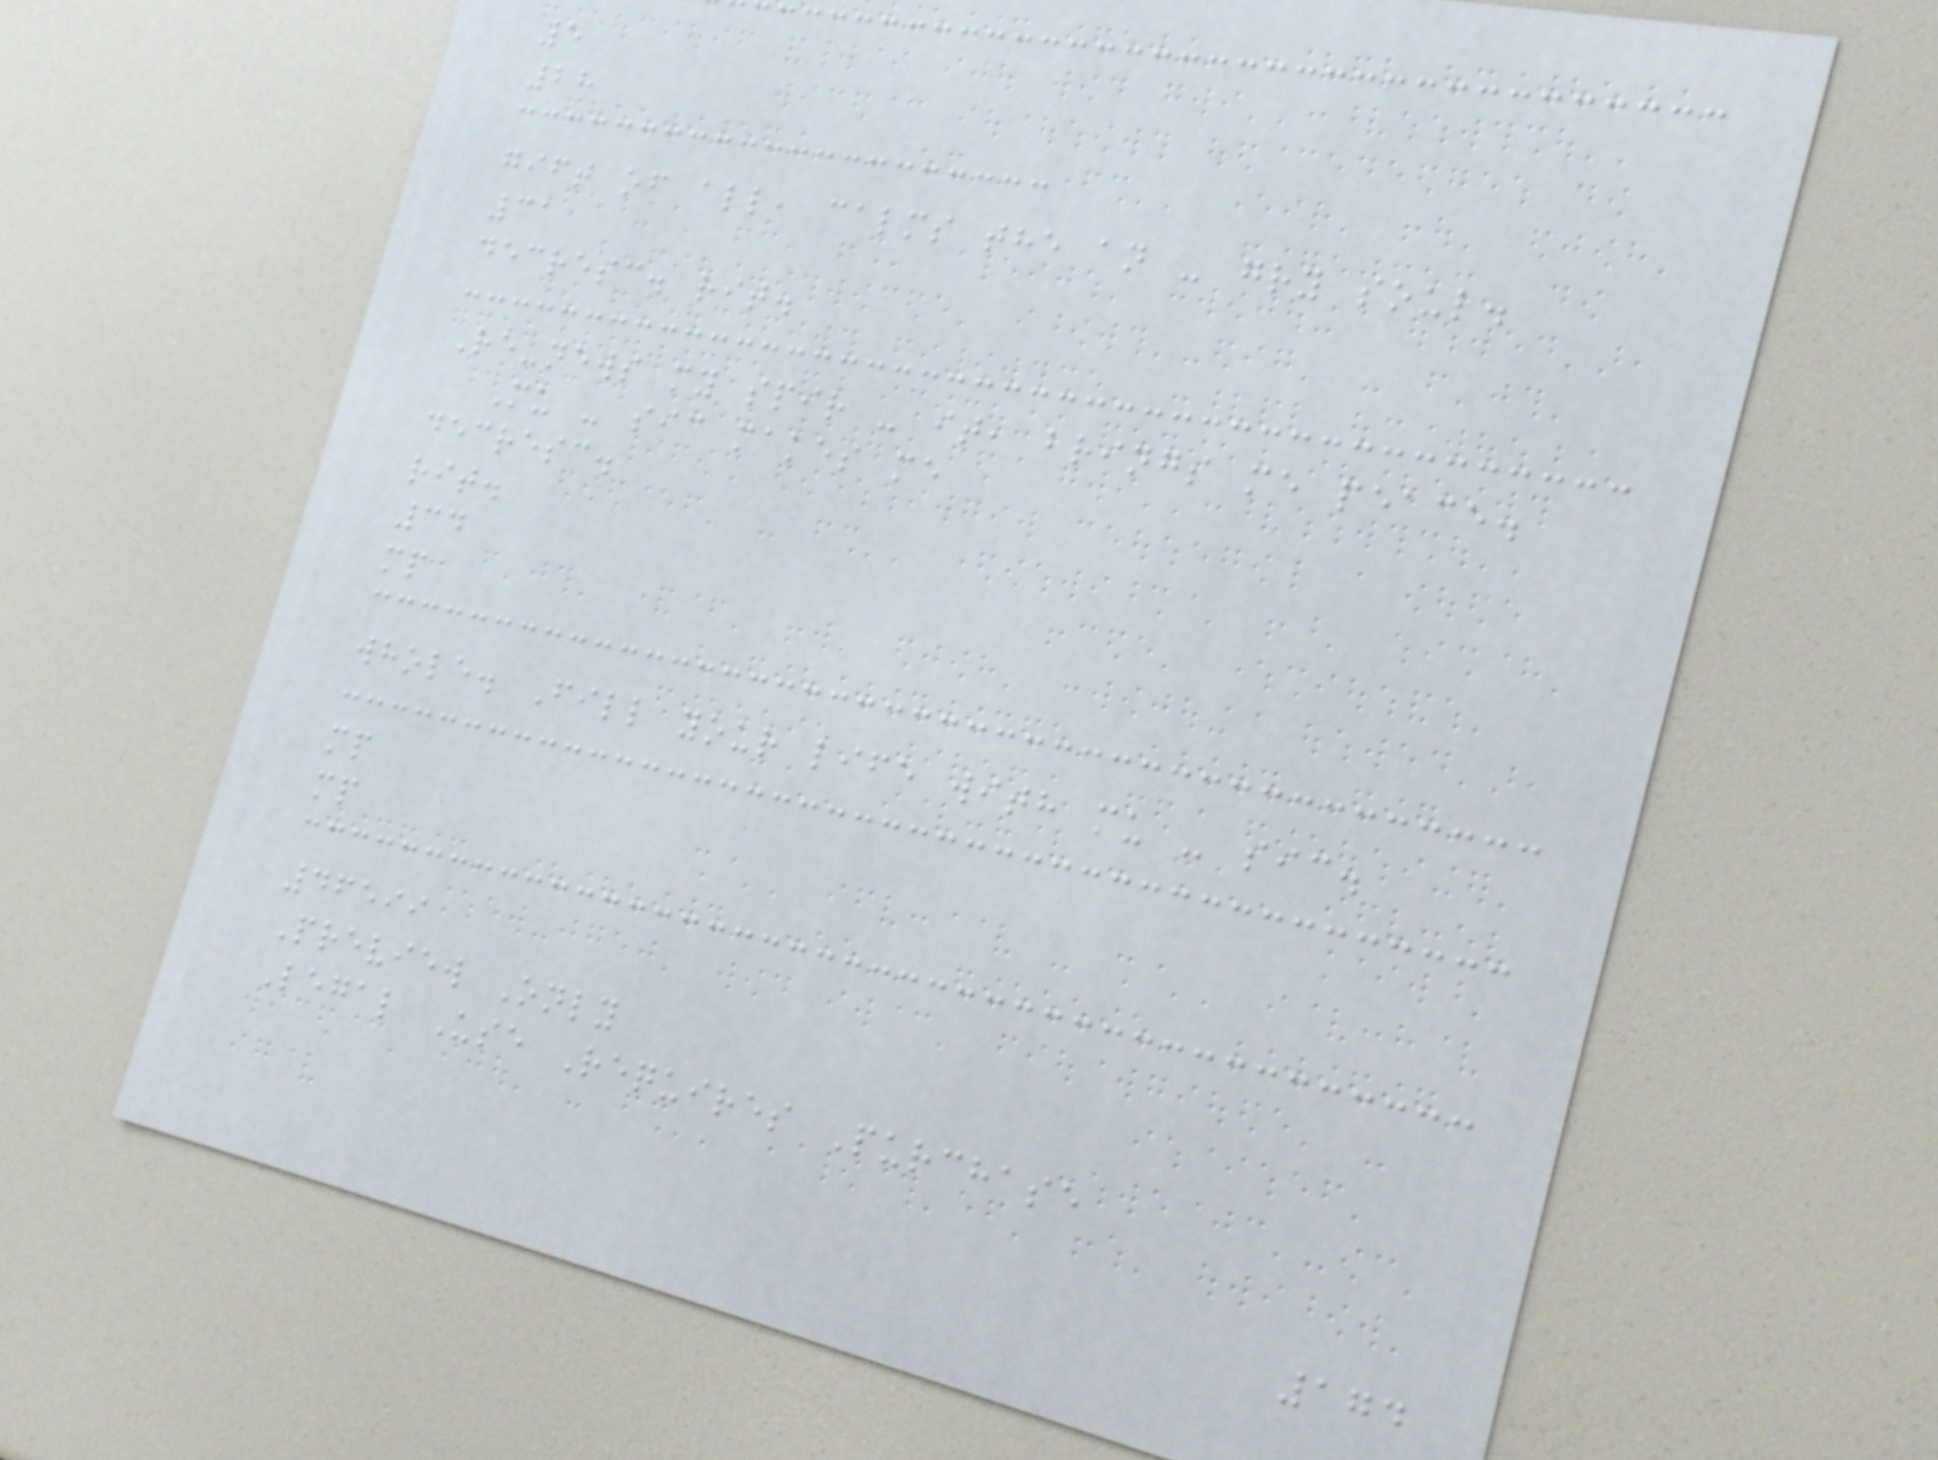5
28
gift of all, calms the an - gry soul.
31
decresc. rit.
Re-news my spir - it, brings me peace.
Mu - sic makes me
decresc.
rit.
34
mp
whole. Fill your life with mu - sic.
mp
mp
46599
Preview Only
Legal Use Requires Purchase
174
